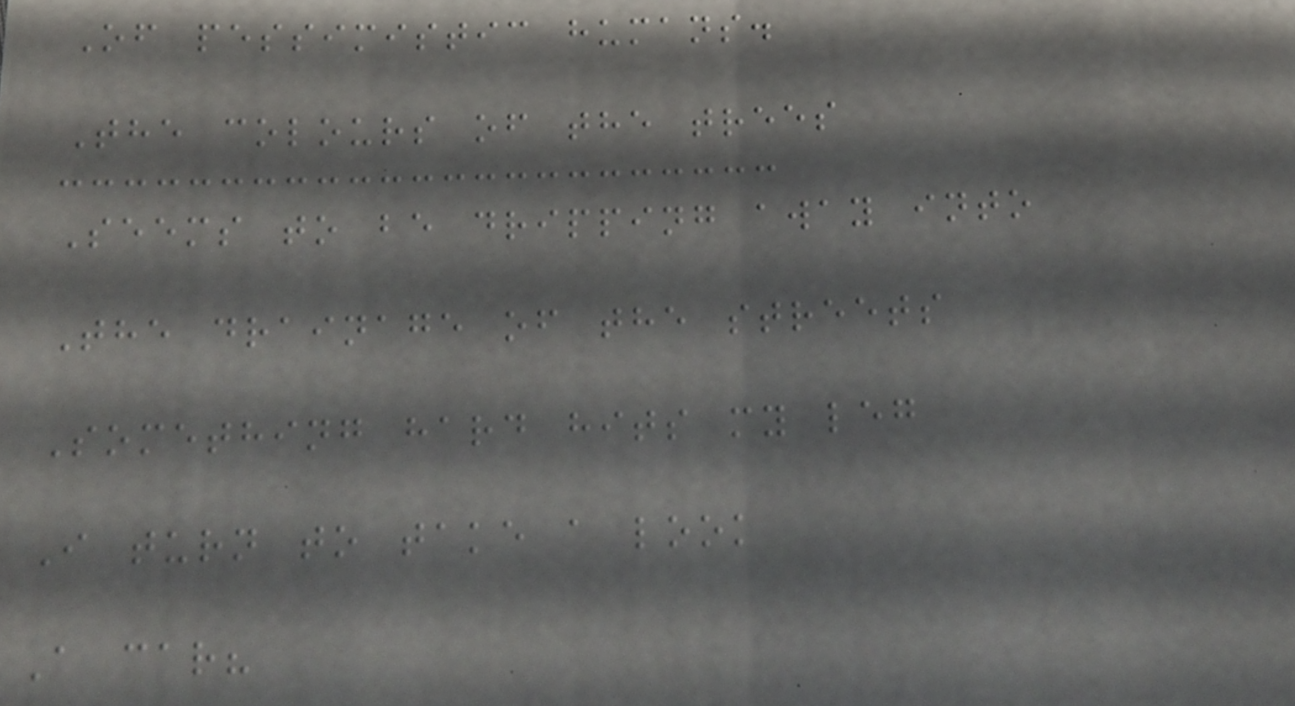Of pessimistic humans.
The colours of the trees
Seems to be dripping away into
The drainage of the streets
Something hard hits my leg
I turn to take a look
A car?
